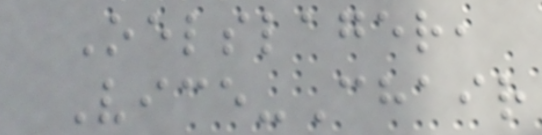Oelslager,
Vice-Chair
